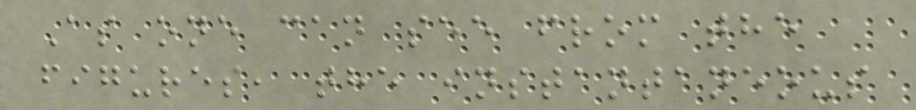As one can see from the
figures, the instantaneous
